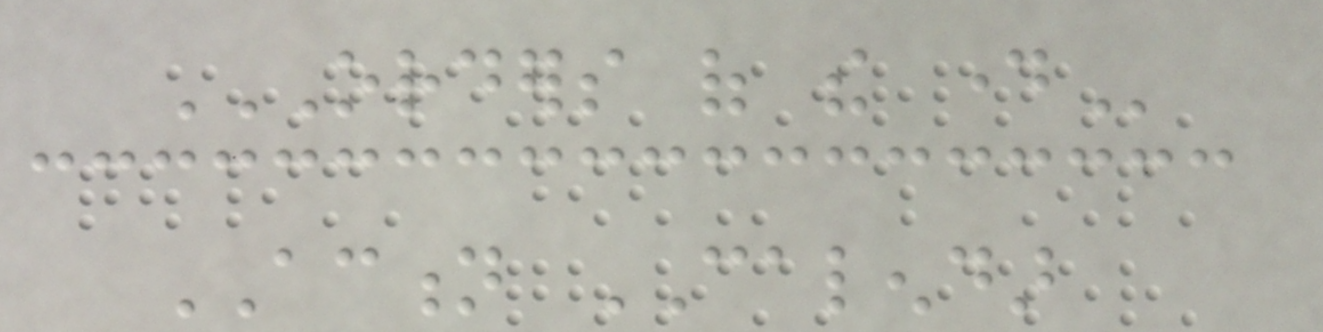ORDERS OF THE DAY
ACTION CALENDAR
